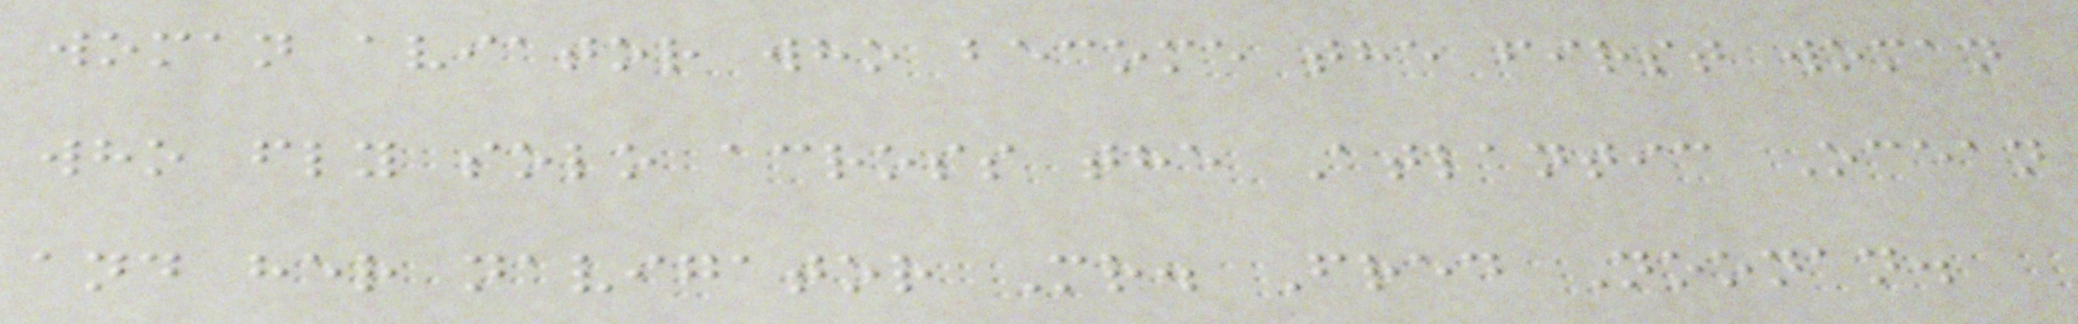woman aviator who become the first woman
who fly solo across the Atlantic Ocean
and her navigator Mr. Fred Noonan.
